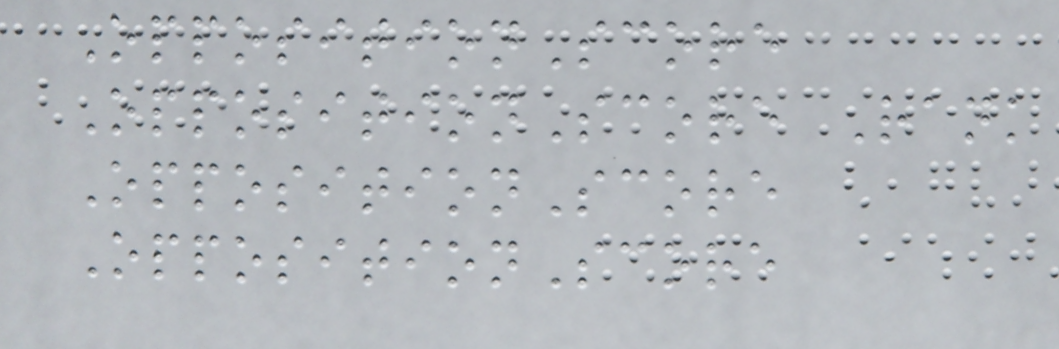OppositionScore
OppositionScore Rank
OppositionScore
OppositionScore
